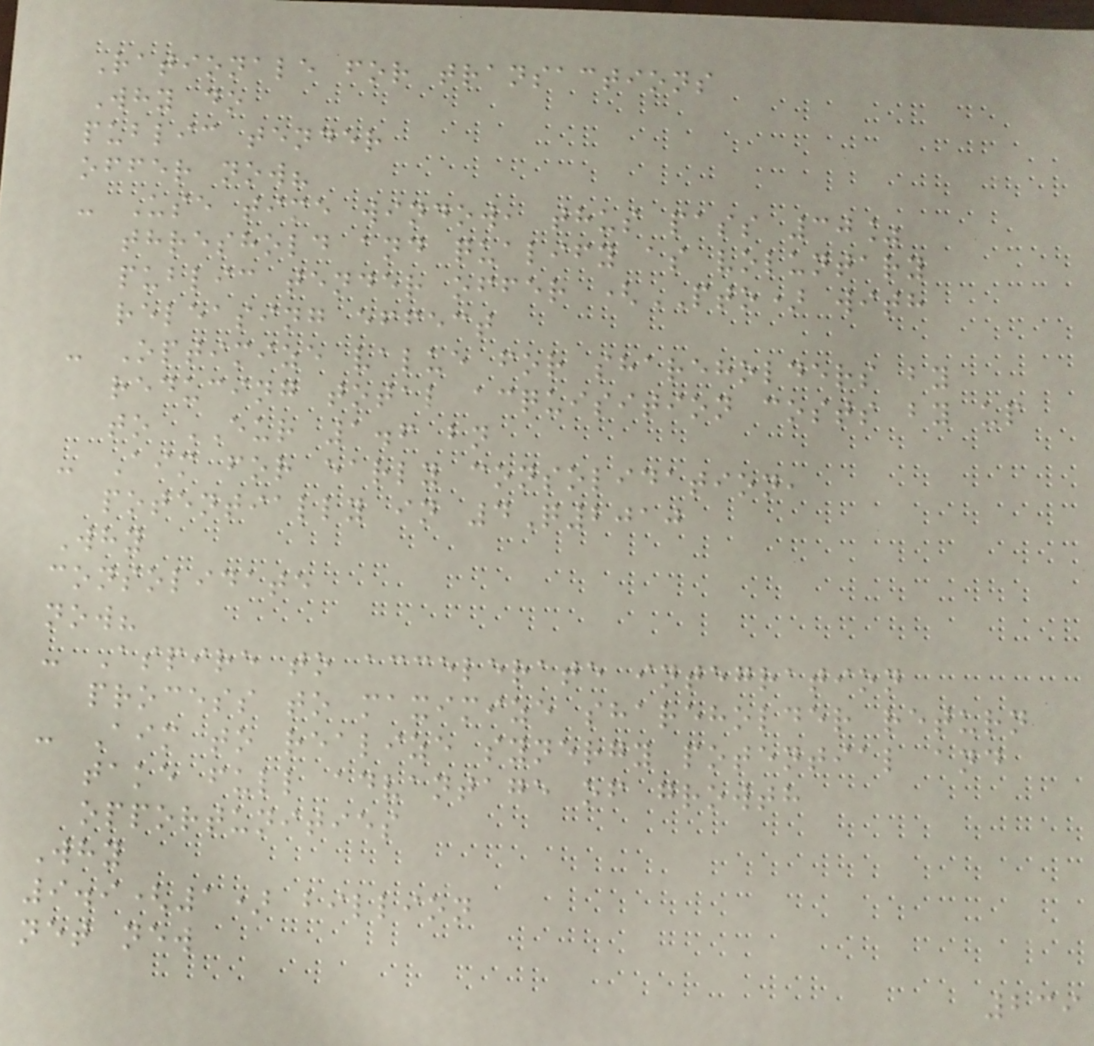Rationale for transactions
Why do
public tender
offer now?
- Use time window, thus pass 30%
threshold and qualify as voluntary
public tender offer (PTO) with
releasing effect
- Optimize value for shareholders by
reducing total acquisition costs by up
to EUR 1.6 bn
- Aim for early consolidation,
potentially in 4Q2010
Why
consolidate
now?
- Aspire to accelerate integration
process to maximize shareholder return
- Aim to realize synergy potential and
take full advantage of growth
opportunities
Why
9.9(1) billion
net new
239
